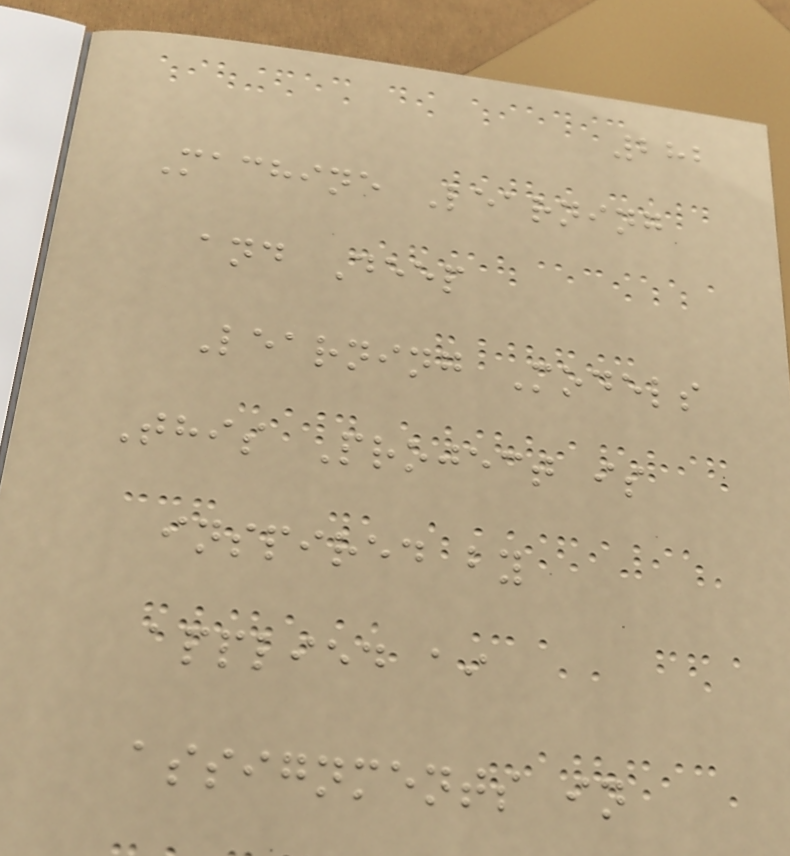282
Machine Learning
and Deep
Learning Models
This Project is
inspired by
applied ai
assignments in
